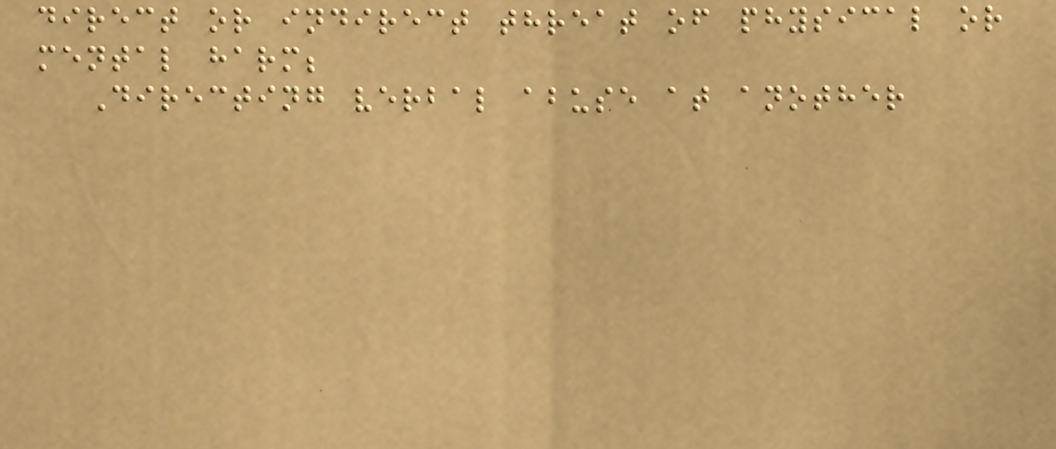direct or indirect threat of physical or
mental harm;
Directing verbal abuse at another
